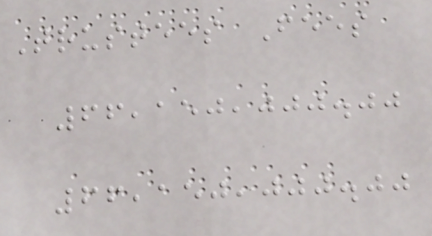Trustees Fees
66,150,000.00
66,150,000.00
